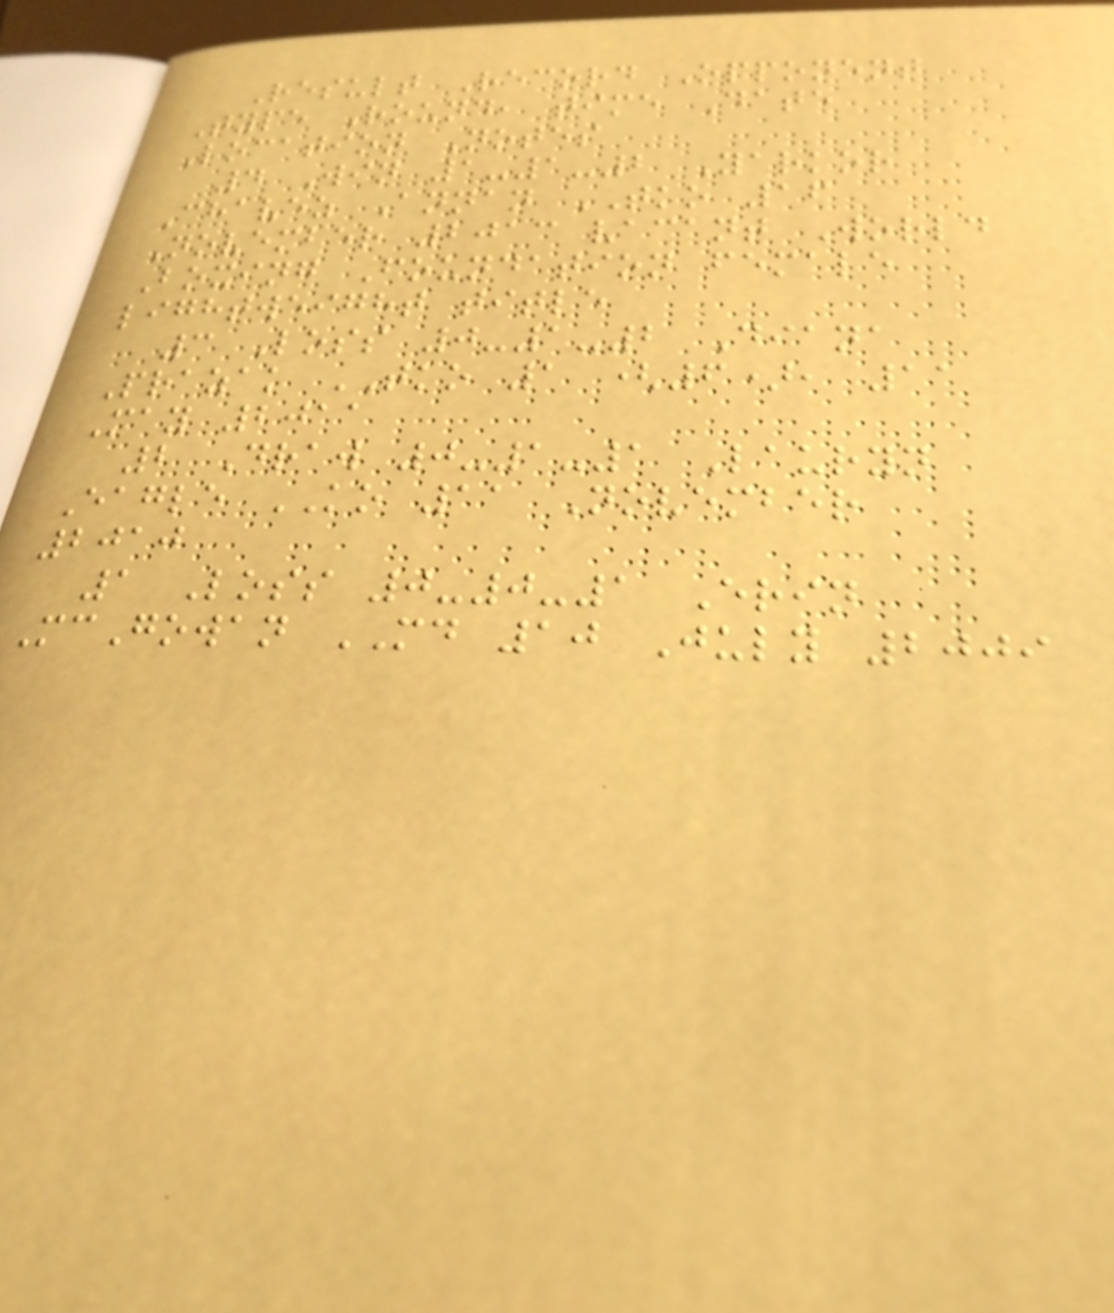Result Record Opponent
Type Round, time Date
Location Notes
4 Win 1-1-2 Yarkor
Chavez Annan TKO 16
November 2013 vacant World
Boxing Foundation female
lightweight title
3 Loss 0-1-2 Diana
Prazak TKO 1 (6), 11
May 2011
2 Draw 0-1-1 Lauryn
Eagle KO 11 November
2010
1 Loss 0-0-1 Erin
McGowan MD 10 July 2009
